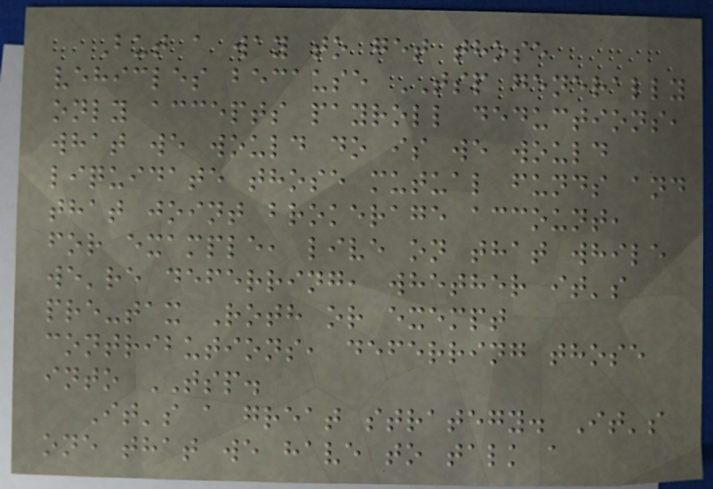But a way to get those
vehicles because TSP generally
only accepts payroll deductions,
what we would do is we would
liquidate those mutual funds and
that joint brokerage account,
for example, live on that while
we're deferring, whether it's
pre-tax Roth or exempt
contributions, deferring those
into TSP.
It's a great strategy. It's
one that we have to talk a
